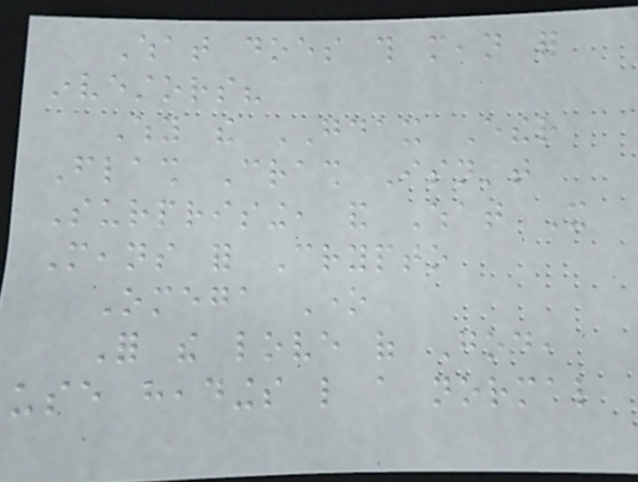What does this mean for
investors?
Why the GDAX Ether
Flash Crash Isn't
Surprising, and What It
Means for Crypto
Omega One
For the love of God,
use headings like a normal
